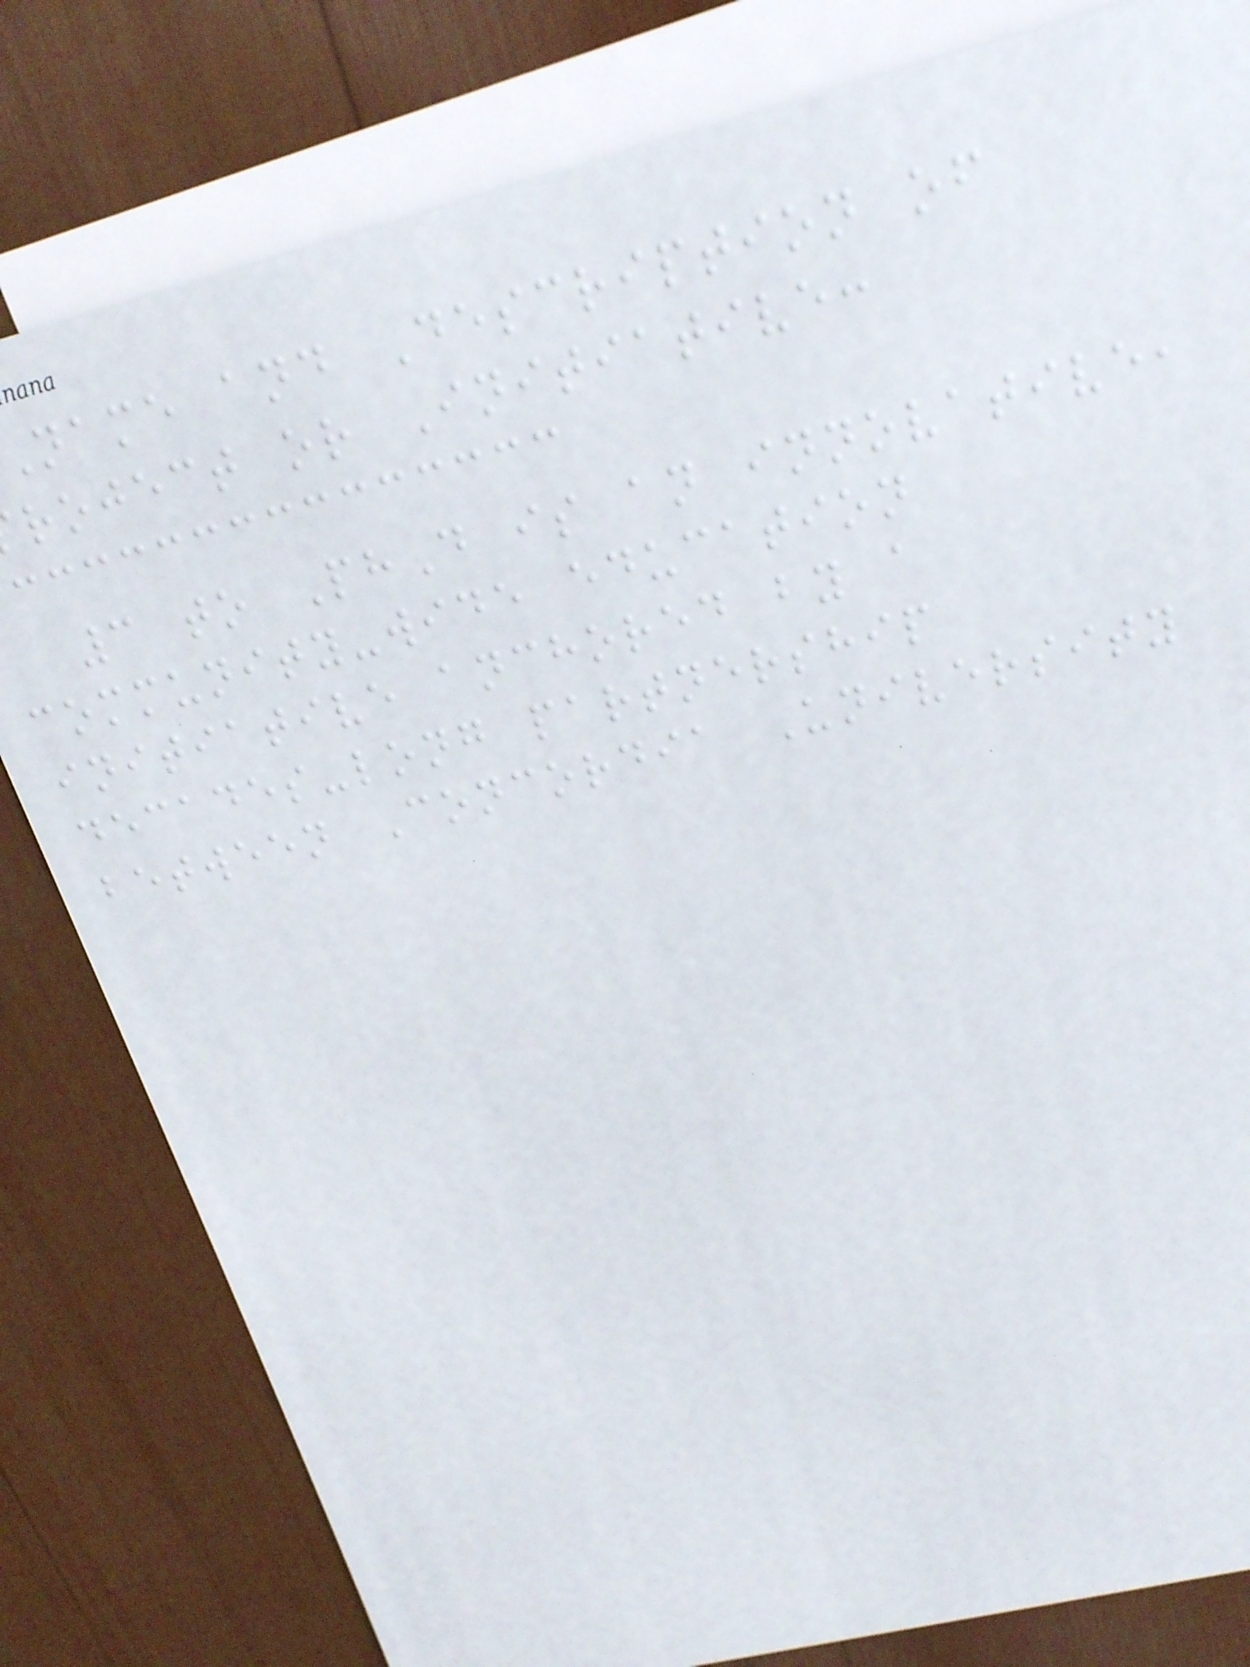name and Description of
roject or Initiative:
3 to PhD is an innovative,
community-wide education
initiative anchored by a
decades-long partnership
between Concordia University
